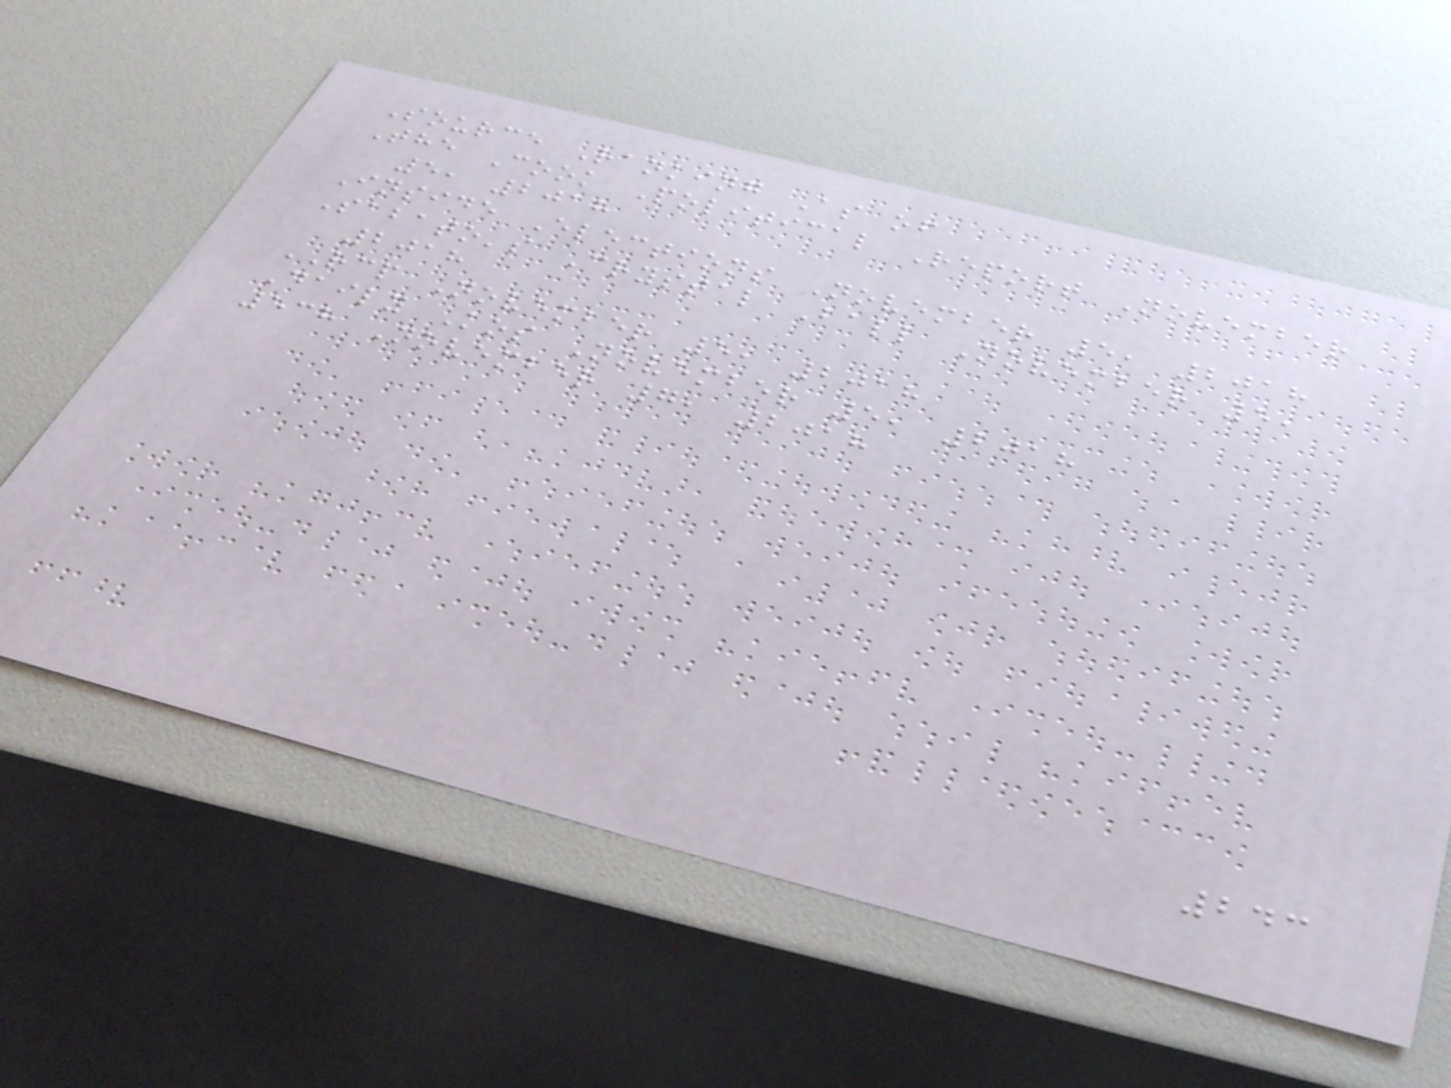Source Ranking As of
The Cook Political Report November
5, 2018
Inside Elections November 5, 2018
Sabato's Crystal Ball November 5,
2018
RCP November 5, 2018
Daily Kos November 5, 2018
538 November 7, 2018
243
